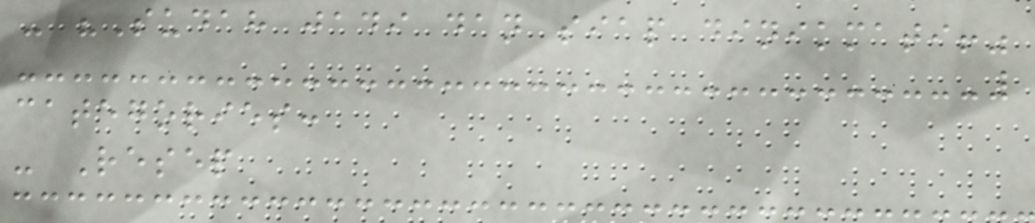- "Sudah jadi dan siap dinikmati!"
categories:
- Resep
